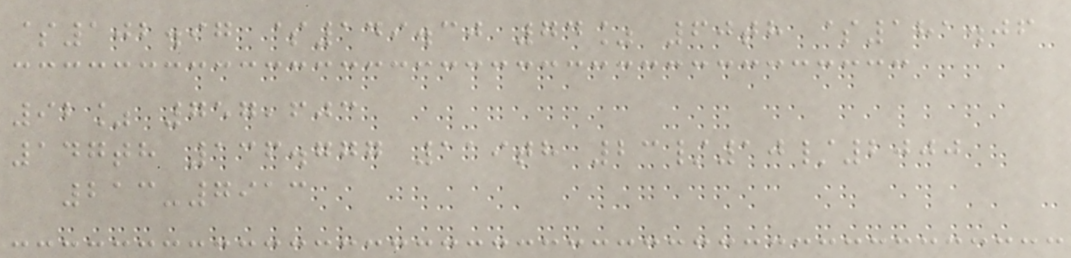$102.97 $149.30 74% 60th $181.06
92% 757,603
147th 136.777 119th 23/10/2000
213-7913
